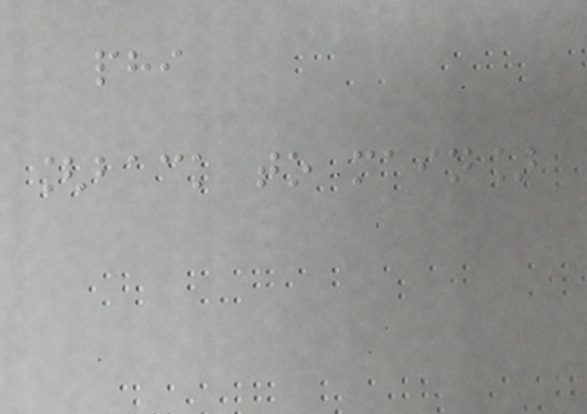phi
[back to main]
